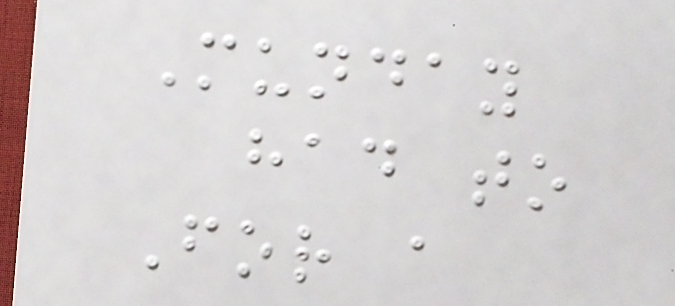Munday
had to
For a
